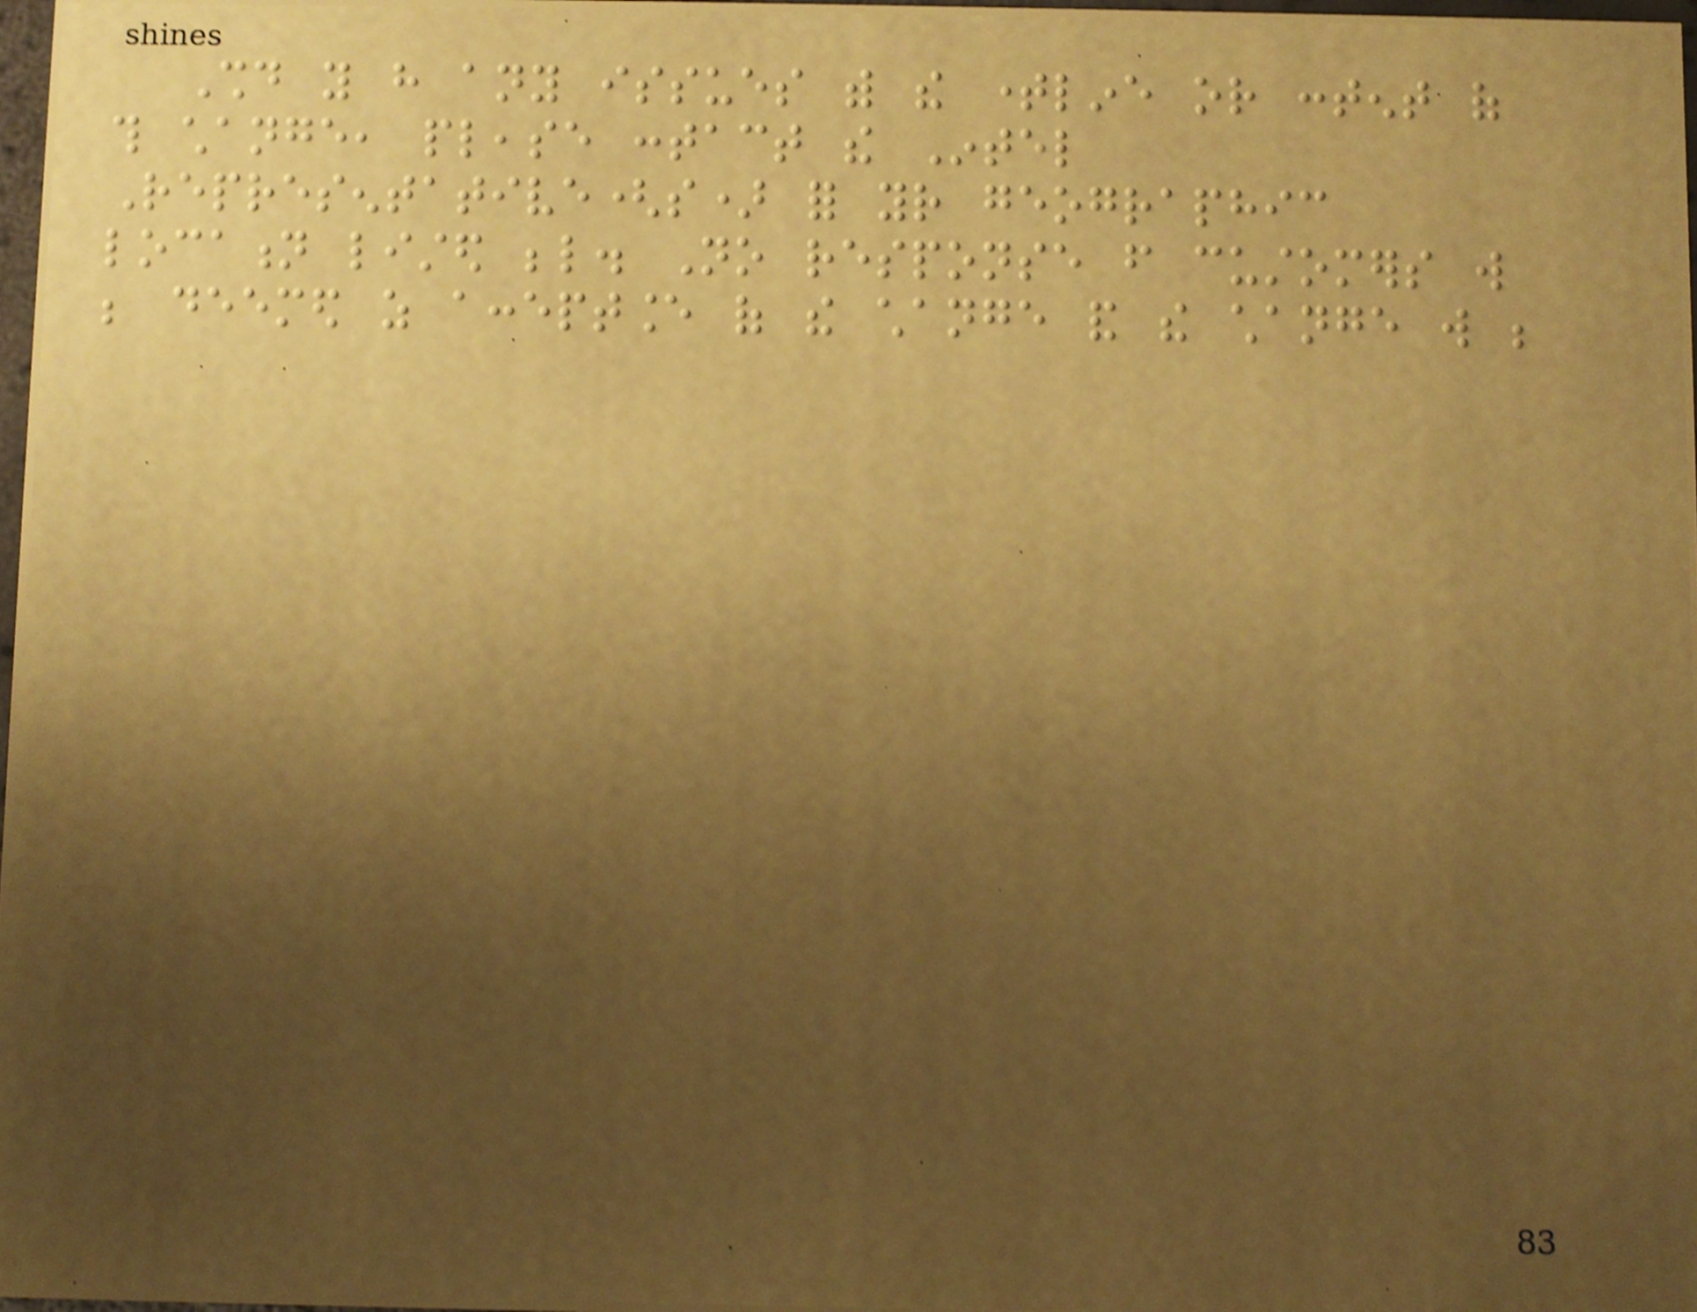Should you have any issues with the timeline or content of
this change, please contact the Intel
Representative(s) for your geographic
location listed below. No response from customers will
be deemed as acceptance of the change and the change will be
